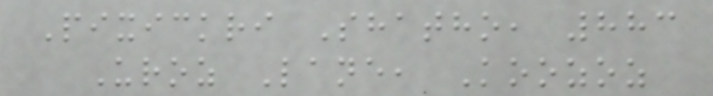Pixickri Shatho, 883
Uroz Lane, Koozoz
